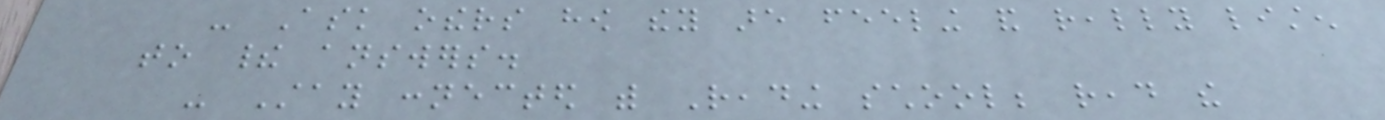- Ask others how they are feeling and really listen
to their answers.
- Stay connected with Reading school; read the
